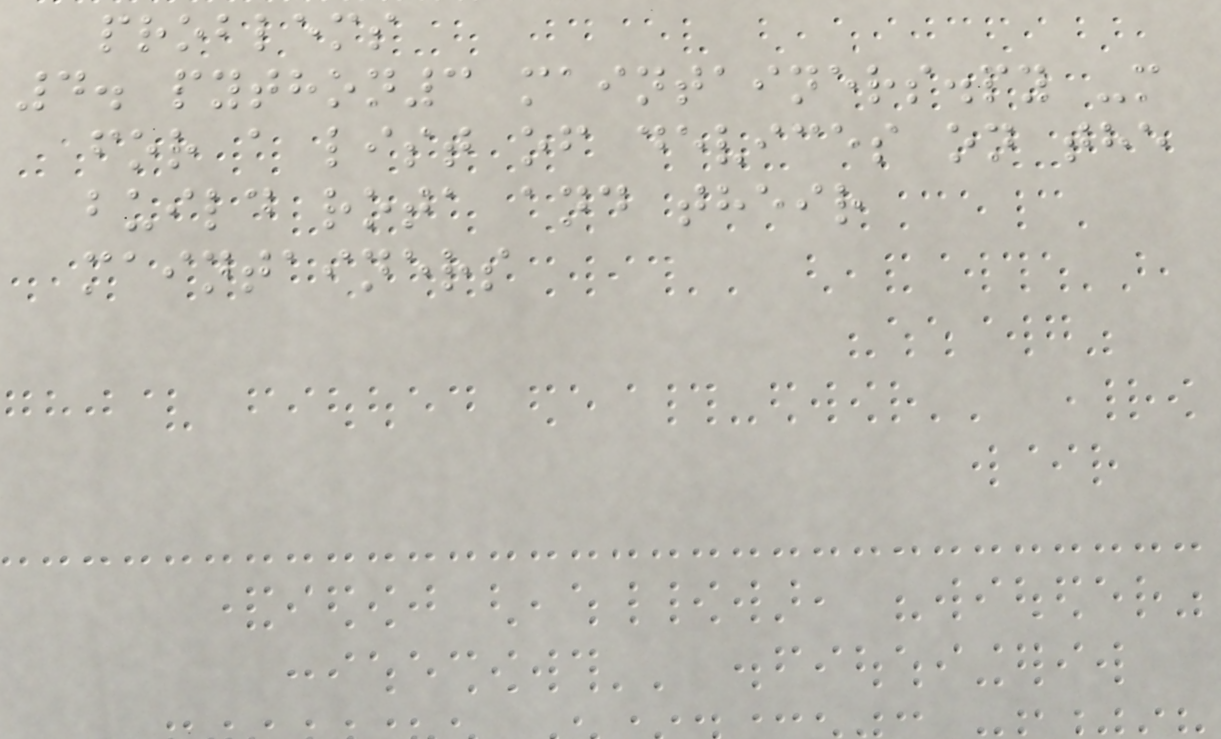problems
4. python3 maintainers.py -m
for a list of devices on the
build rota and their
maintainers
